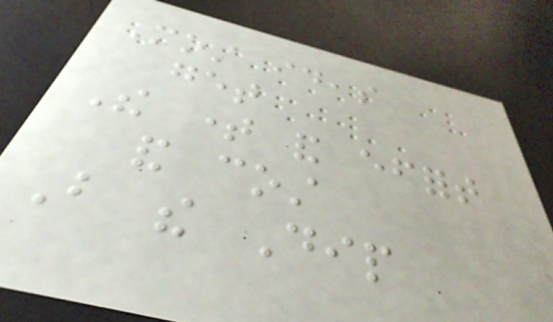Most ideas
get
The time and effort
and cost
But the Dip
